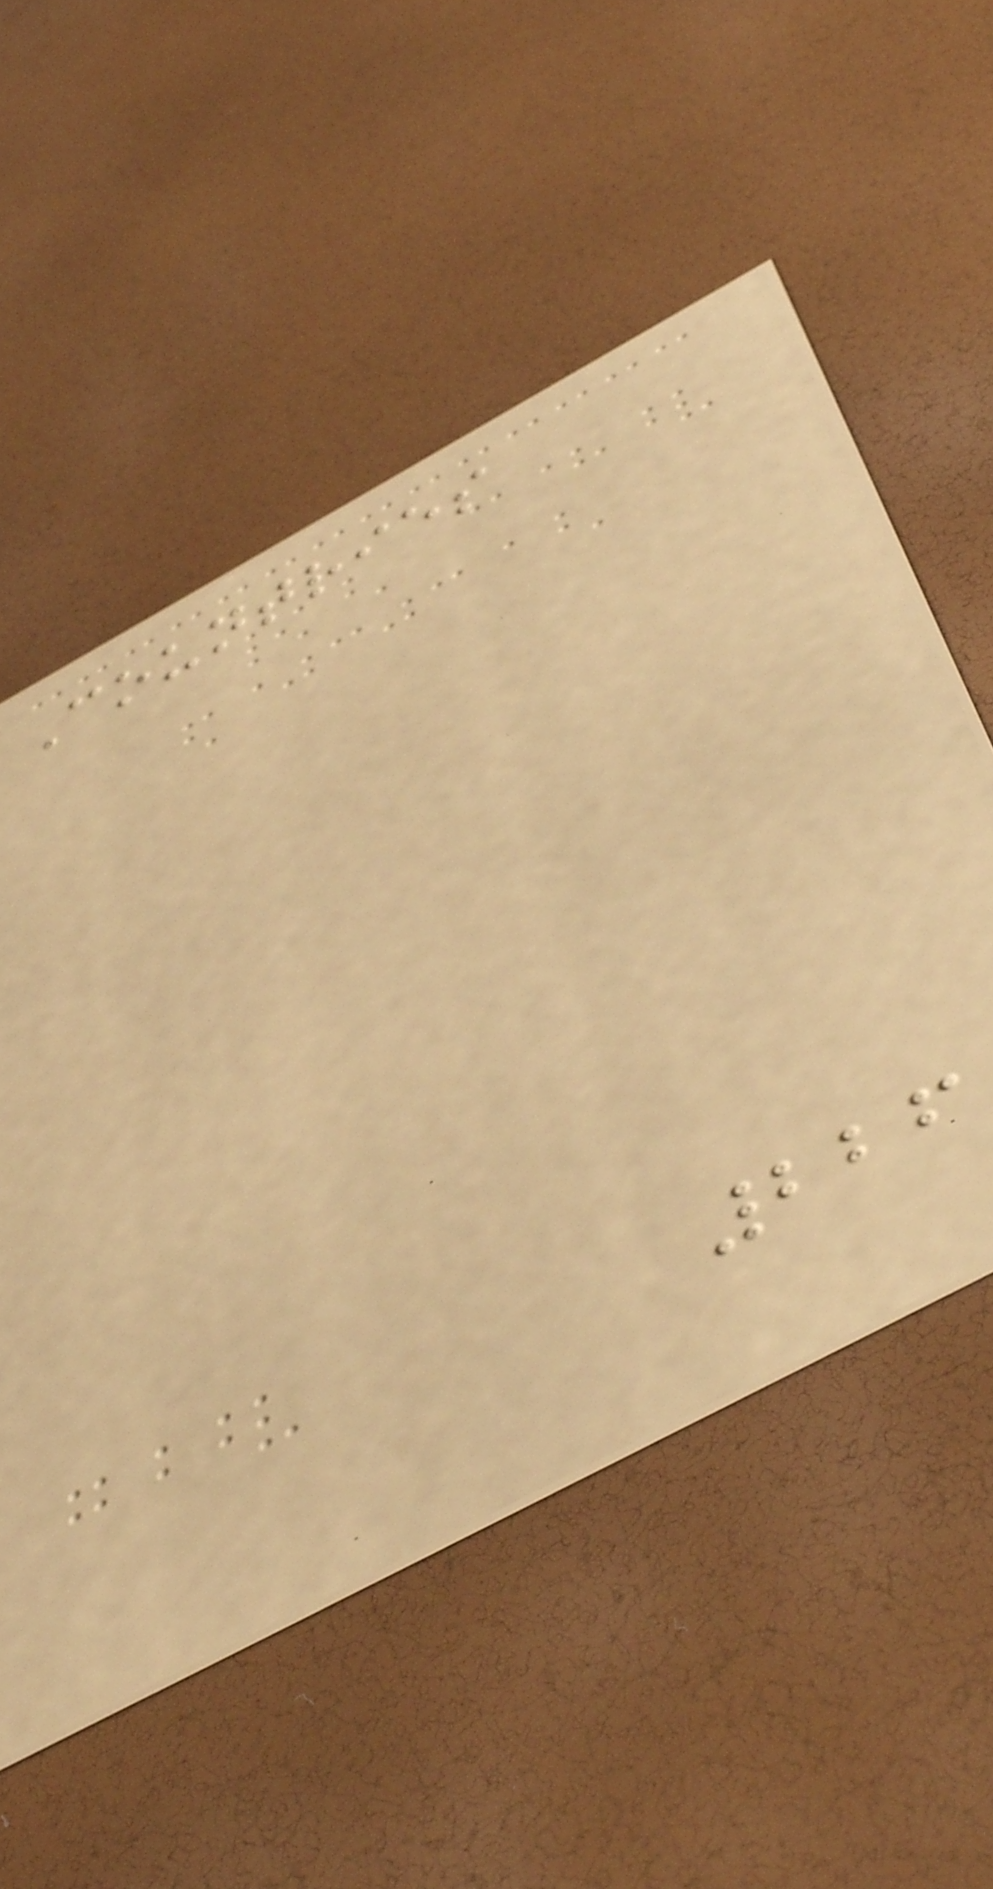Countries
226
